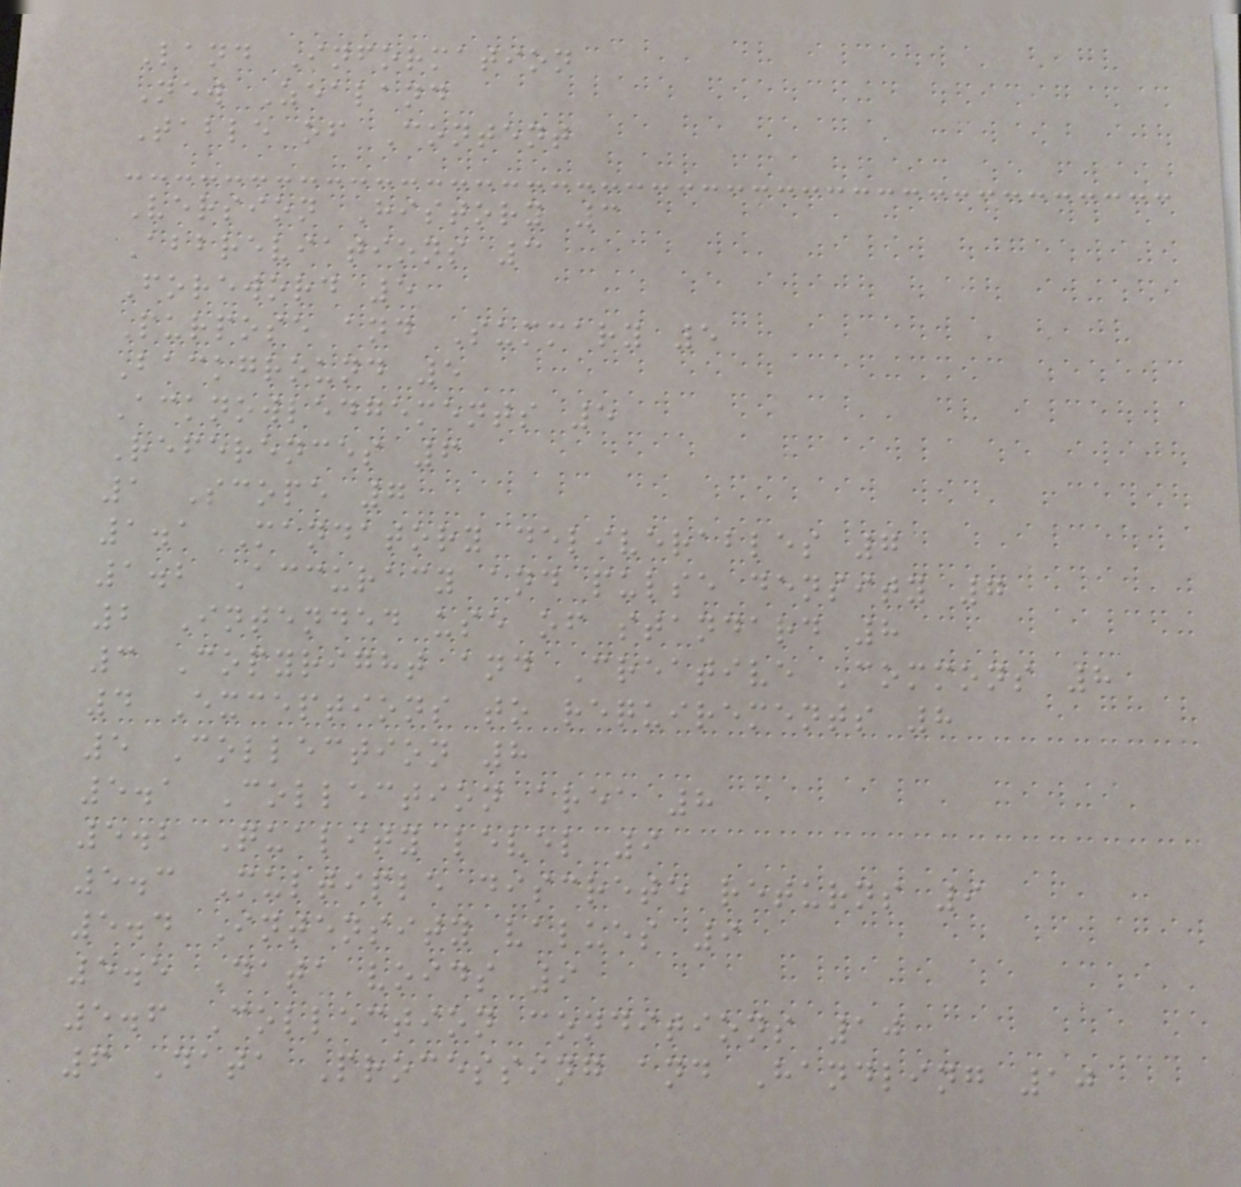Land Information
New Zealand
Table of Content
Version History 3
Abbreviations 3
Foreword 5
Purpose and Summary 5
Background 5
Acknowledgements 5
References 6
1 Scope 7
1.1 Mandatory deliverables 7
1.2 Accuracy and pulse density 7
2 Intended use of standard 8
3 Copyright and Creative Commons 8
4 Exceptions to requirements 8
5 Collection 8
5.1 Collection area 8
5.2 Quality level 9
5.3 Multiple discrete returns 9
5.4 Intensity values 9
5.5 Data voids 9
5.6 Collection conditions 10
6 Data Processing and Handling 10
